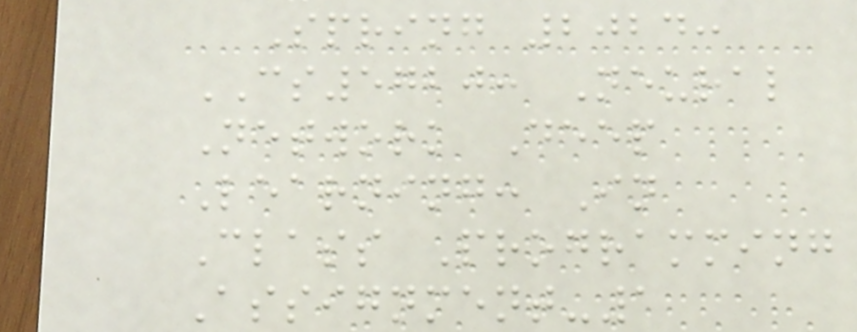Spring 2024:
CS5720: Neural
Network Deep
Learning: In
Class Programming
Assignment-1
